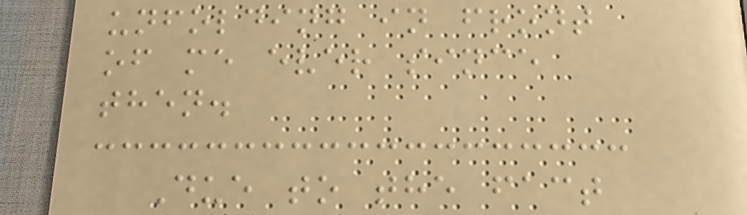unfolding in front
of me ever since
then.
Due to the fact
